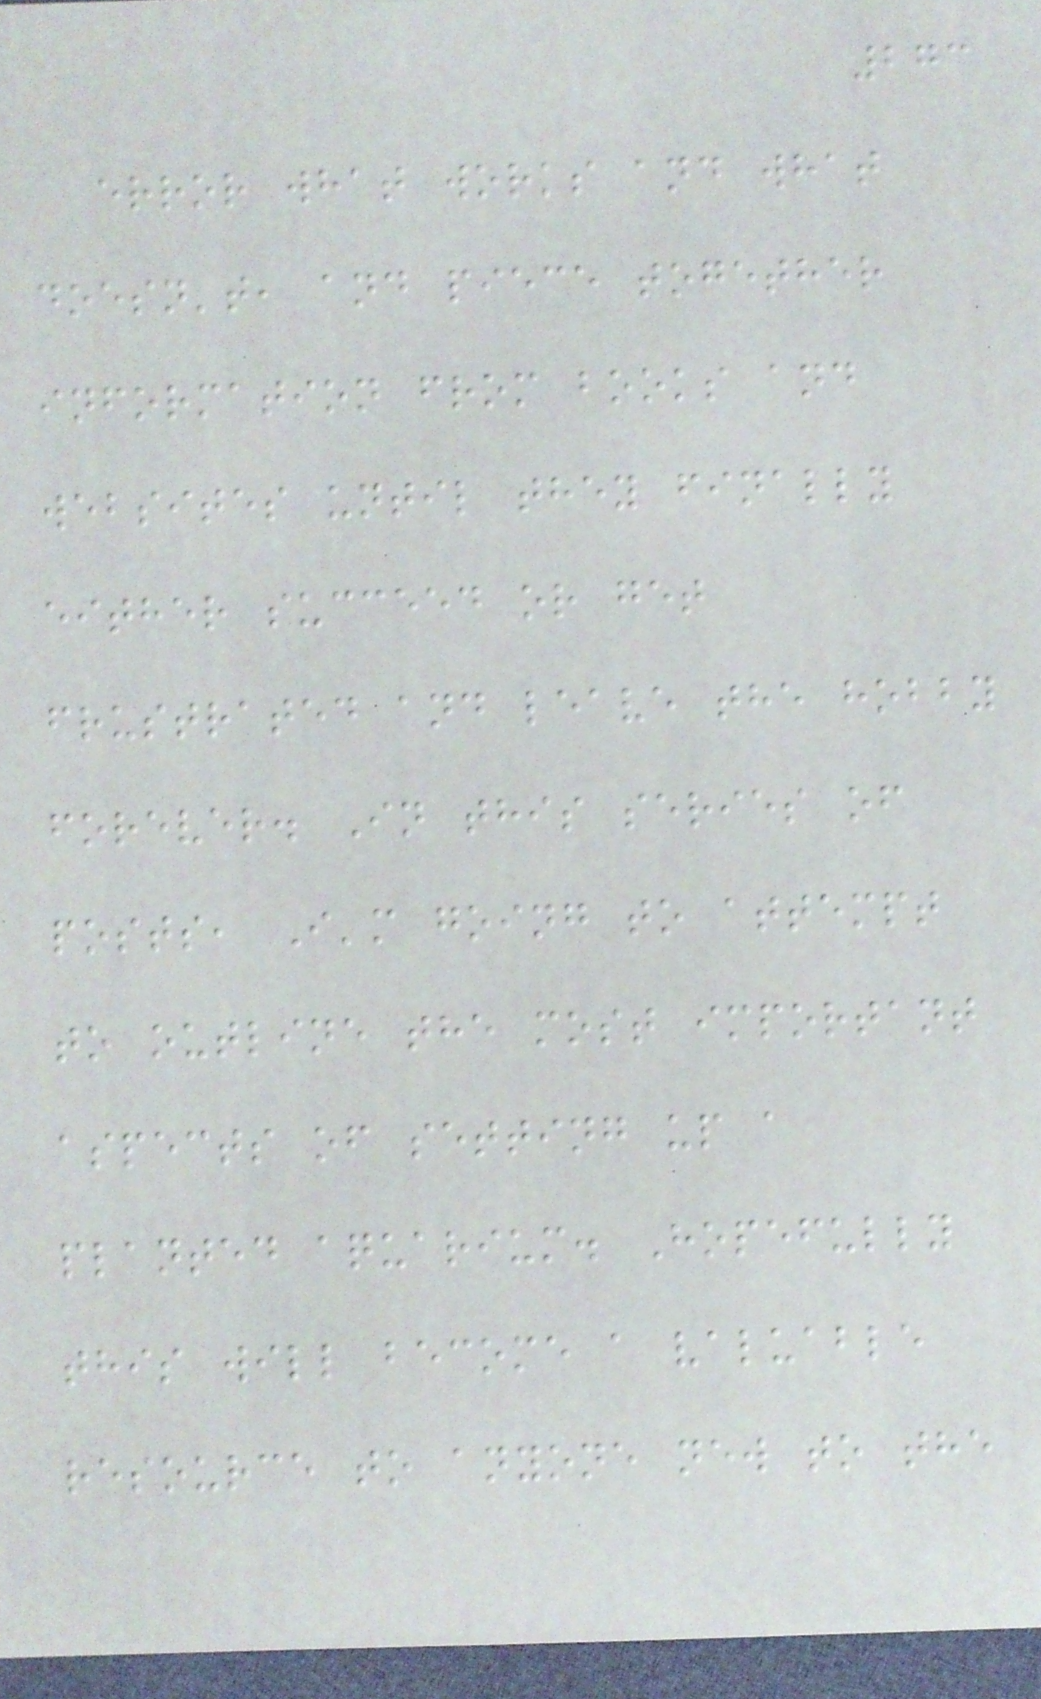273
error what works and what
doesn't, and piece together
information from books and
websites until they finally
either succeed or get
frustrated and leave the hobby
forever. In this series of
posts, I'm going to attempt
to outline the most important
aspects of setting up a
planted aquarium. Hopefully
this will become a valuable
resource to anyone new to the
